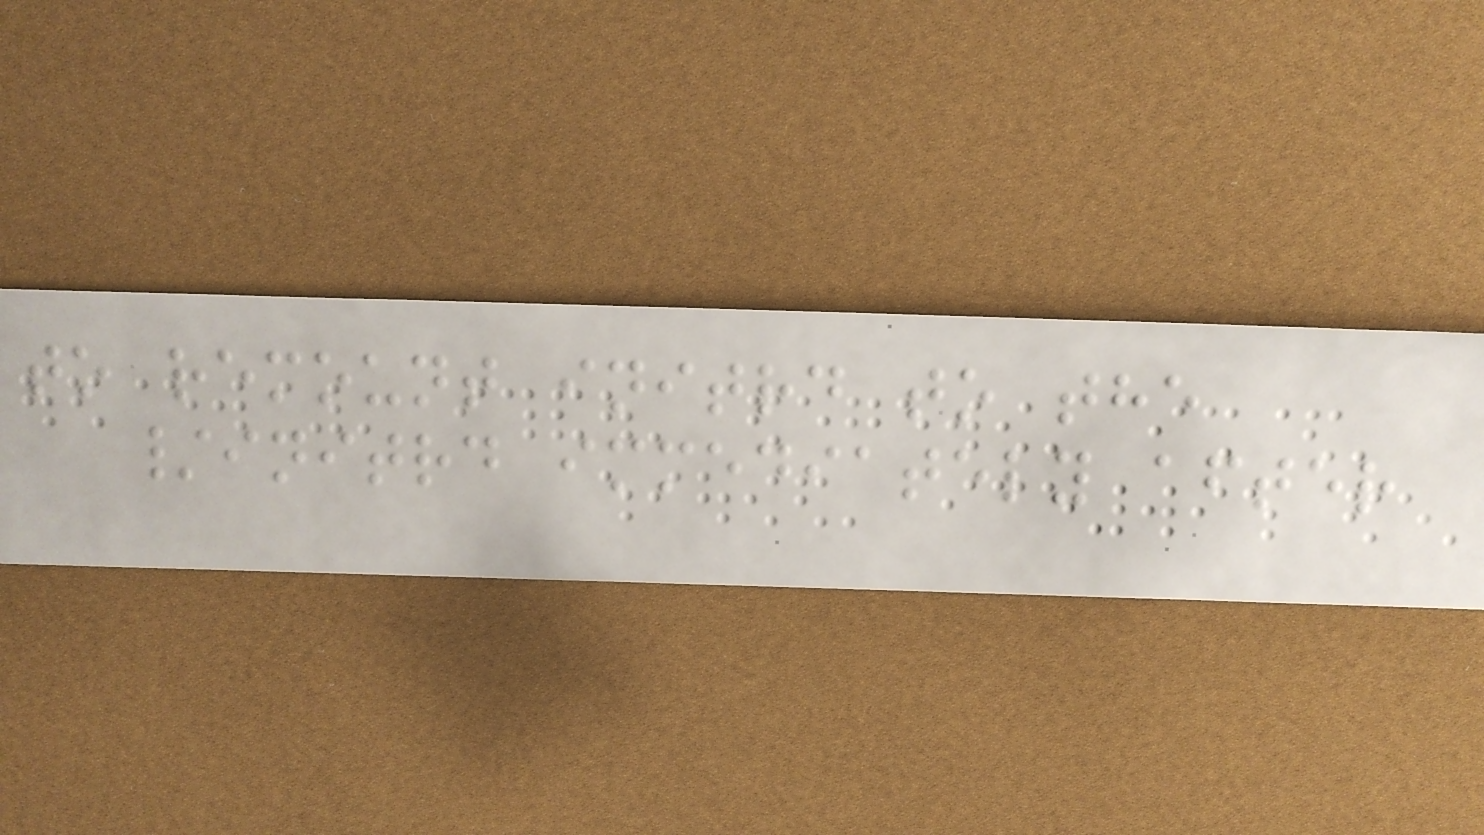to remount initrd to the
/initrd immediately after
